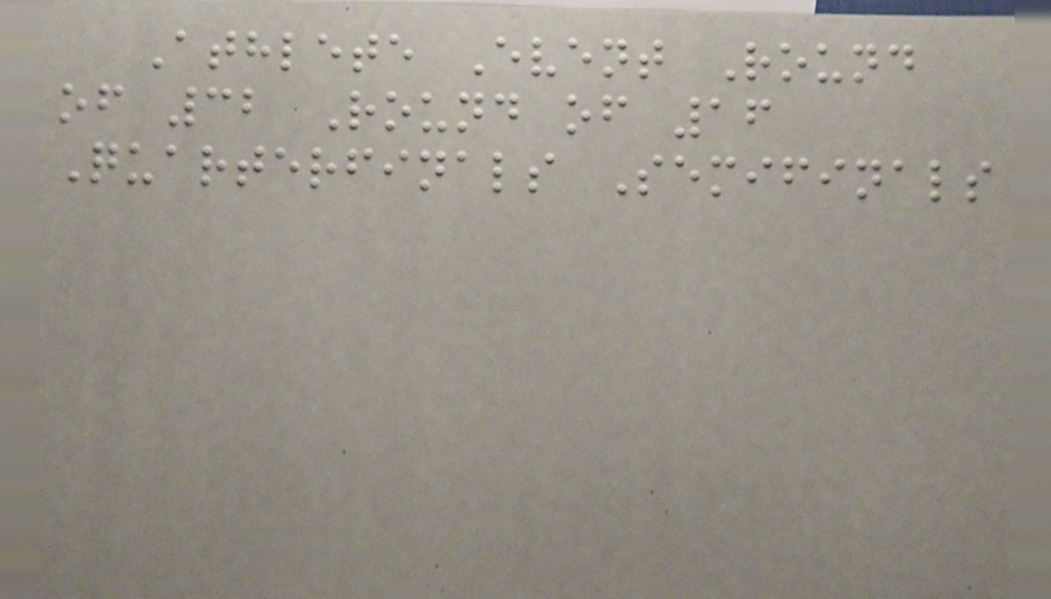Athlete Event Round
of 32 Round of 16
Quarterfinals Semifinals
